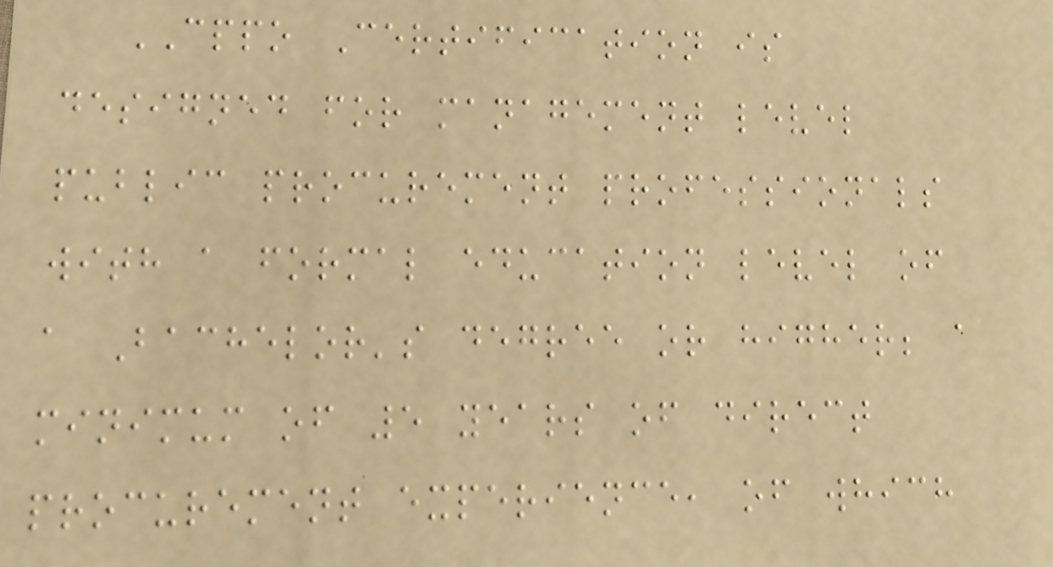CPPO Certification is
designed for management level
public procurement professionals
with a formal education level of
a Bachelor's degree or higher; a
minimum of 5 years of direct
procurement experience, of which
